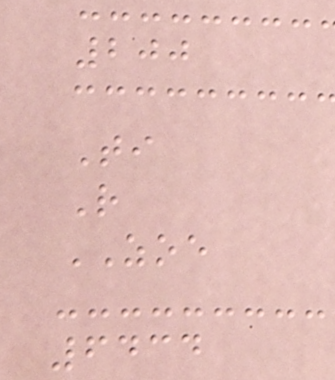200
Ti
R
ZOE
6434
